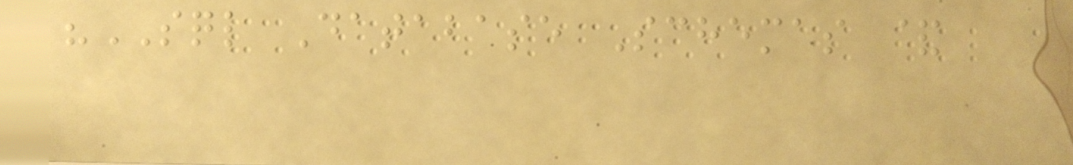"SQL Database Schemas &
